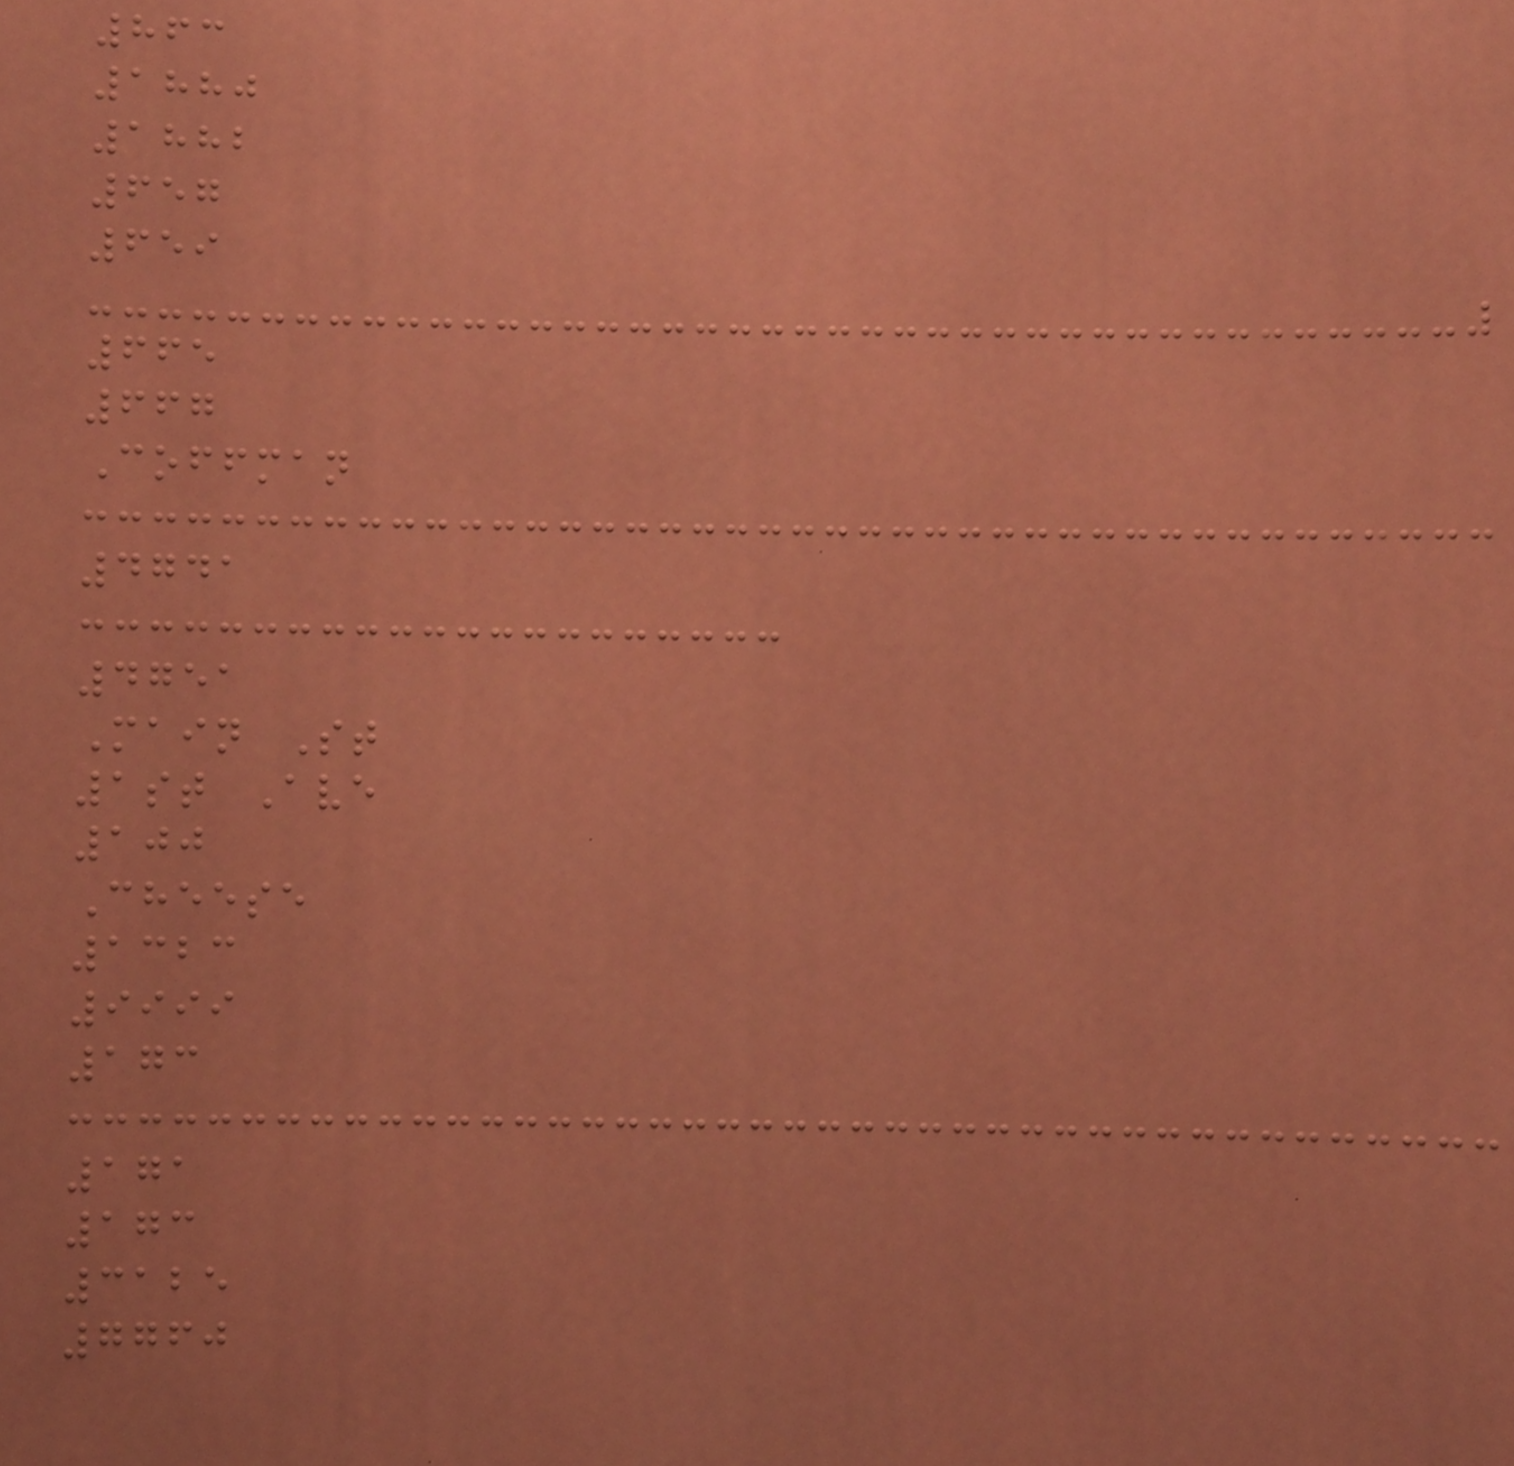863
1880
1882
657
659
665
667
Coffman
4741
4751
Main St
1st Ave
100
Cheese
1323
9999
173
171
173
3125
7760
